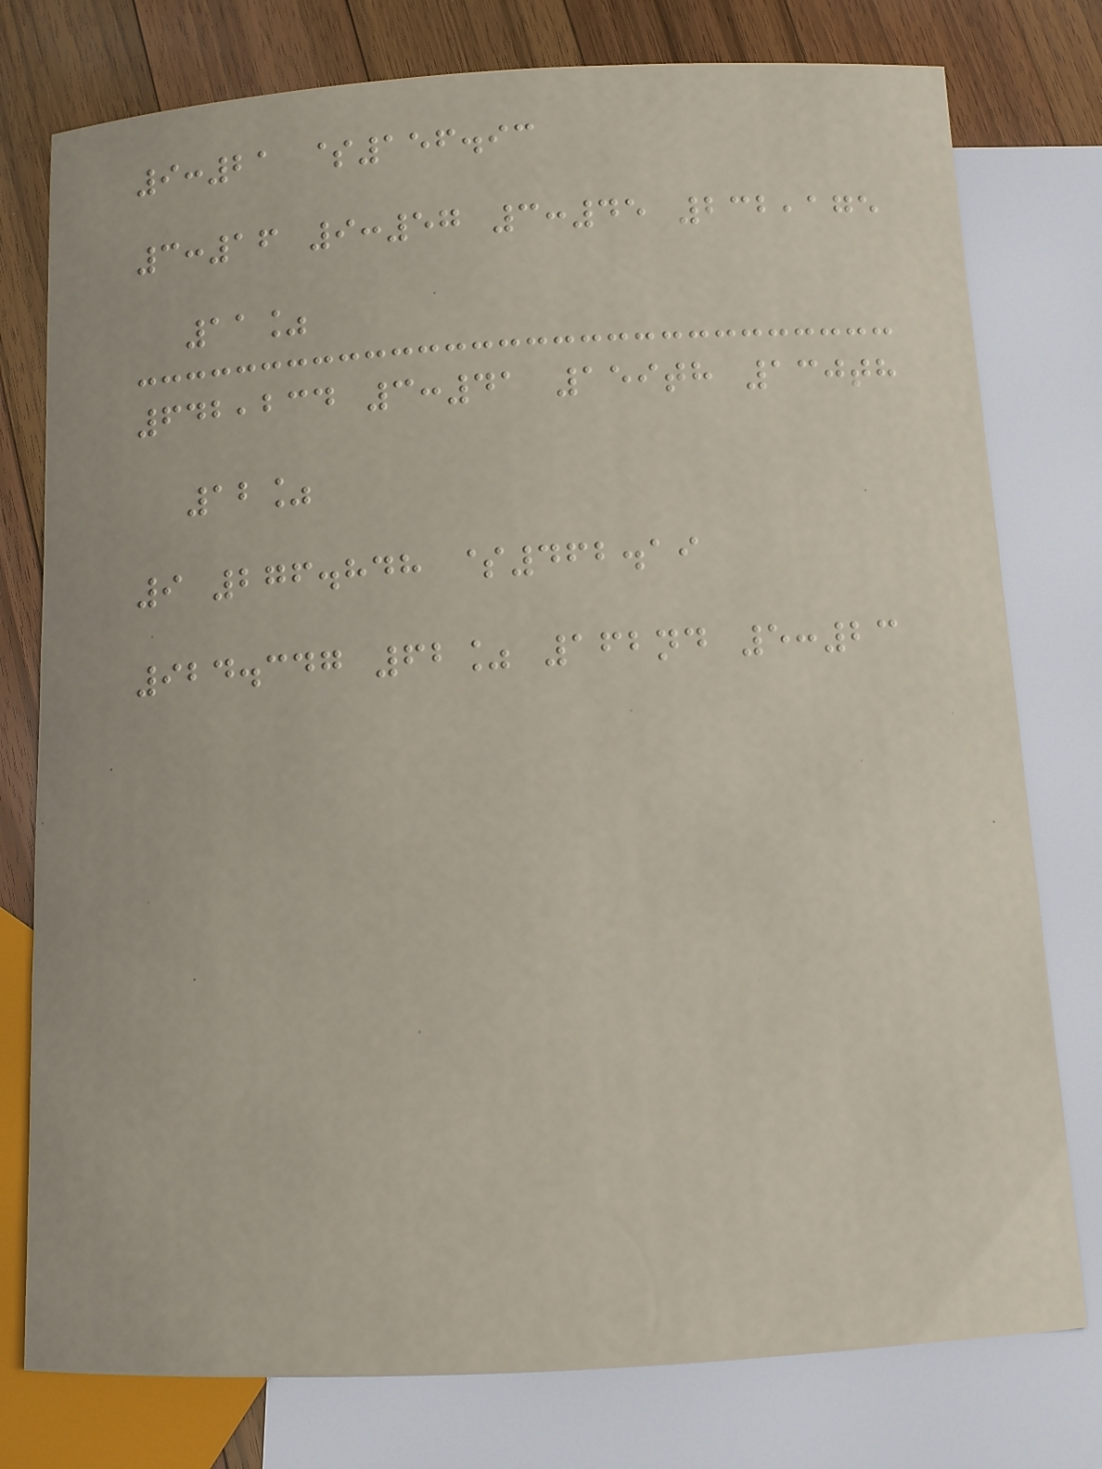9:21 $156.93
3:16 9:57 3:45 232,175
11%
642,234 3:41 159th 130th
12%
9 276.848 $462.19
924.347 62% 162nd 5:23
